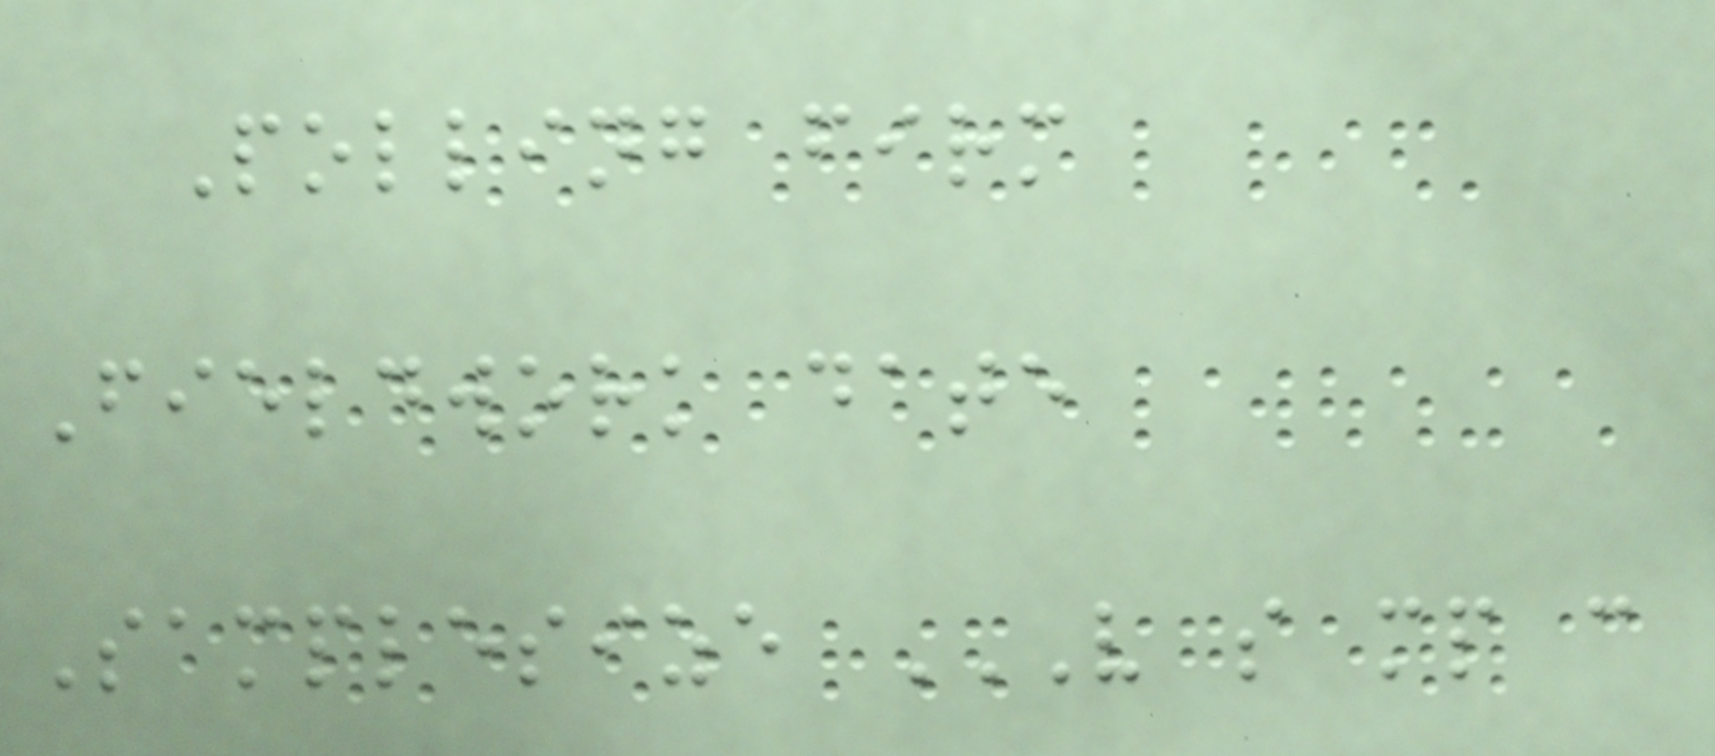Polling firm
Fieldwork date
Samplesize V S MP C
